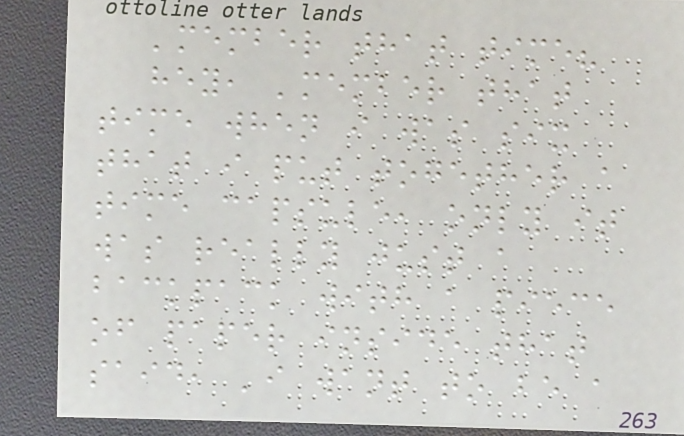'member that time?
hey, 'member that
time when i was six
that i put together a
time capsule, only it
was really just a
backpack with a piece
of paper inside that
said, 'i want to be a
